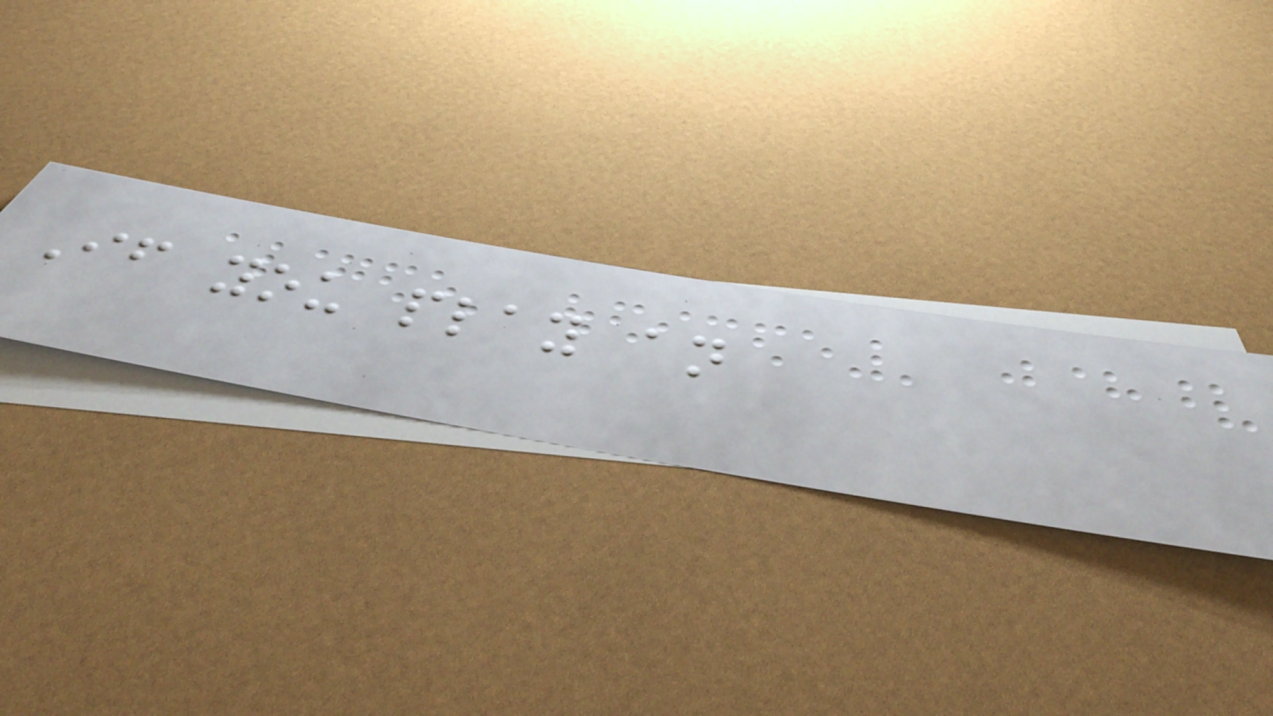If you play an
